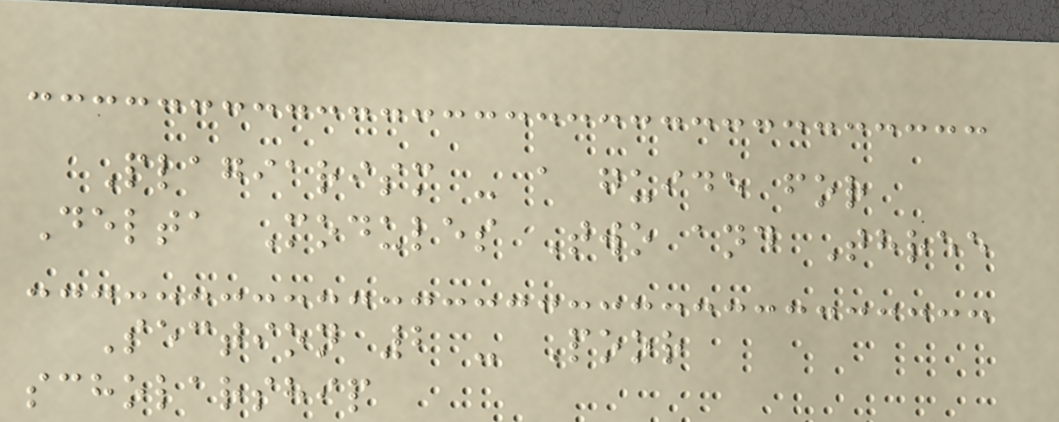Plagiarism - a guide for
Delta Modules Two and Three
Section 2 - Poor
scholarship
